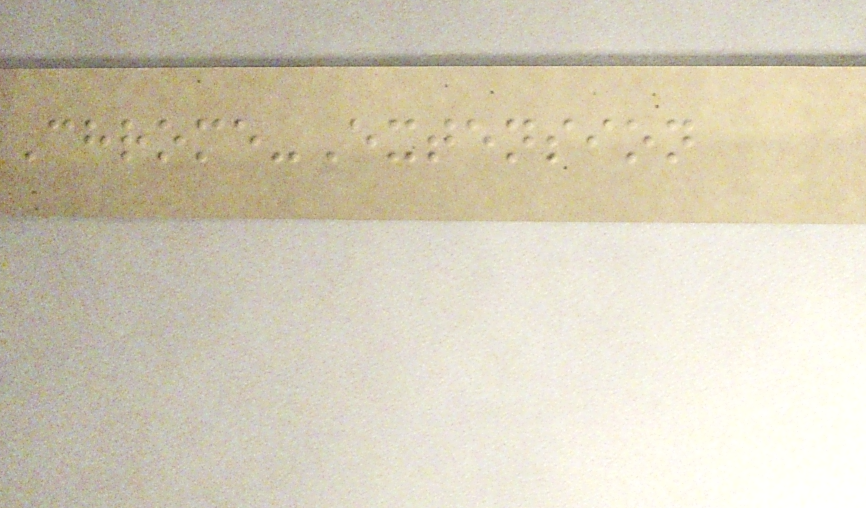Chrome-Extension
